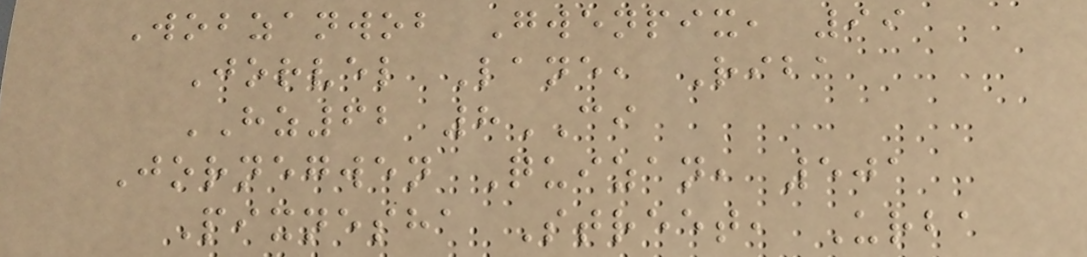Wobzanwob Gwenpix, 99
Jorvel Lane, Riba
HZ62 8CI
Jornegwen Quizan, 501
Pixnesha Street, Urba
